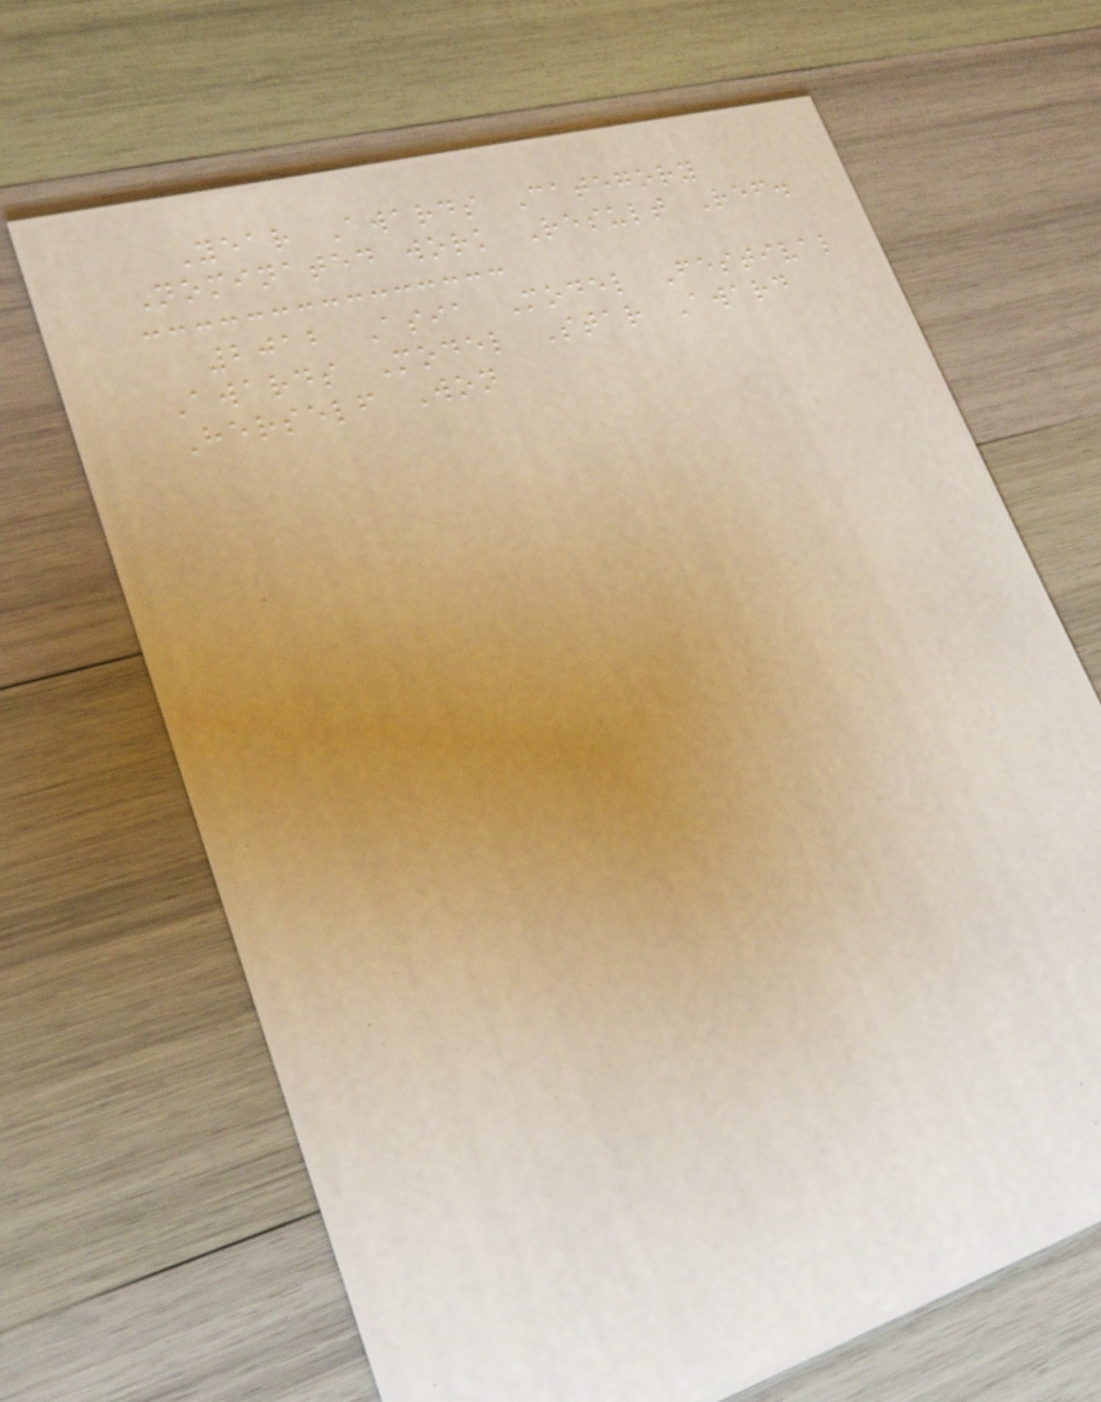Year Awards Category
Nominated work Result Ref.
2012 Asia Model Festival
Awards Model Star Award
Herself Won
